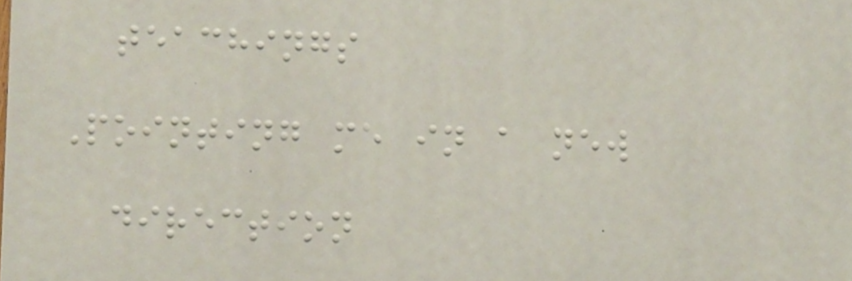teachings
Pointing me in a new
direction
